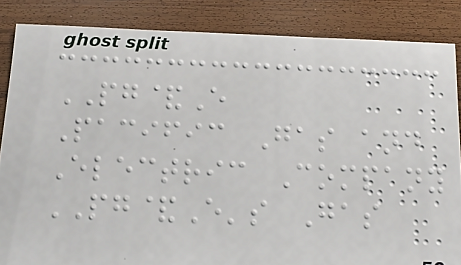PG&E
Pacific Gas and
Electric Company
PG&E's Gas
